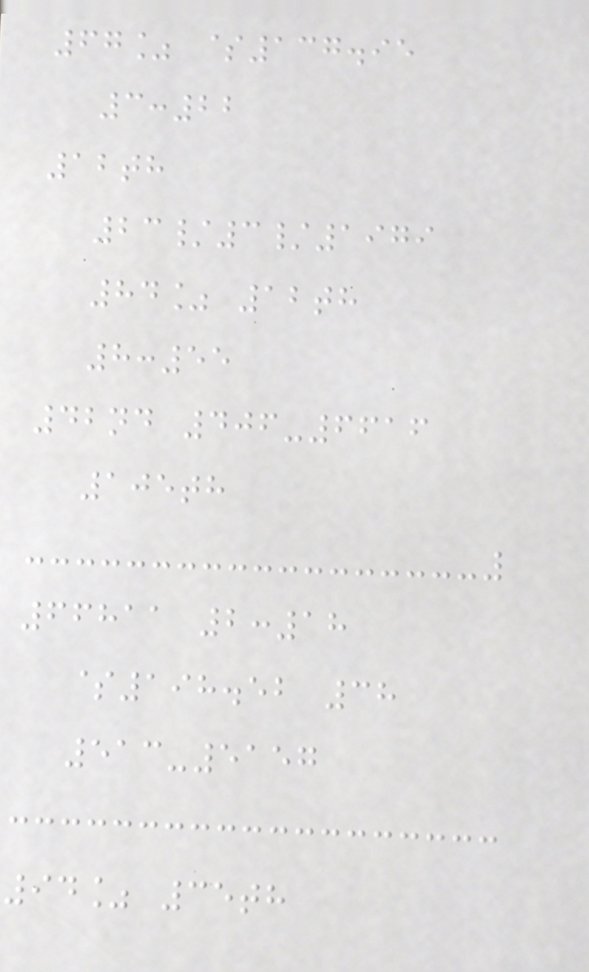67% $137.95
3:22
12th
23/3/1979
84% 12th
8:55
42nd 406-6616
105th
66811 2:18
$198.52 38
513-5157
94% 35th
